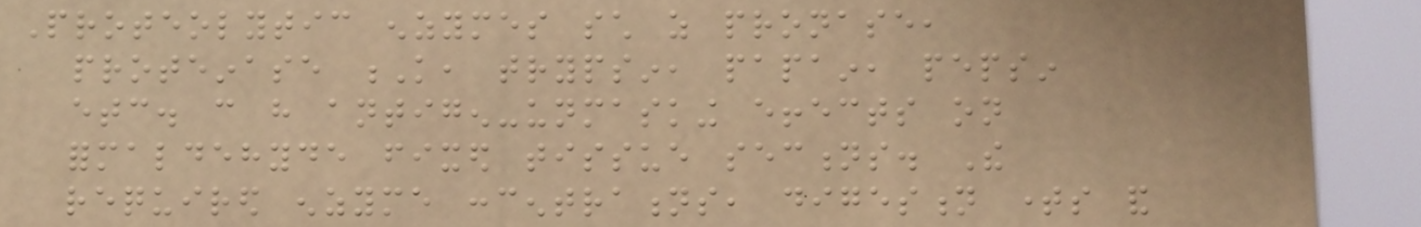Proteolytic enzymes such as pronase,
proteinase K, trypsin, papain, pepsin
etc. can have antigen-unmasking effects on
formaldehyde fixed tissue sections. The
required enzyme concentrations, digestion times and
